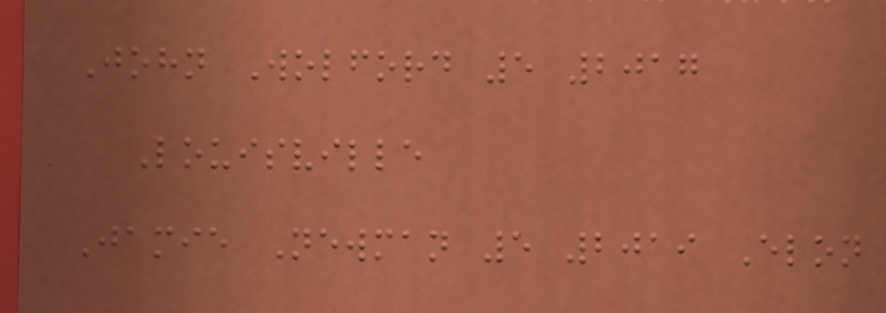John Wolford 5 2017
Louisville
Jamie Newman 5 2019 Elon
